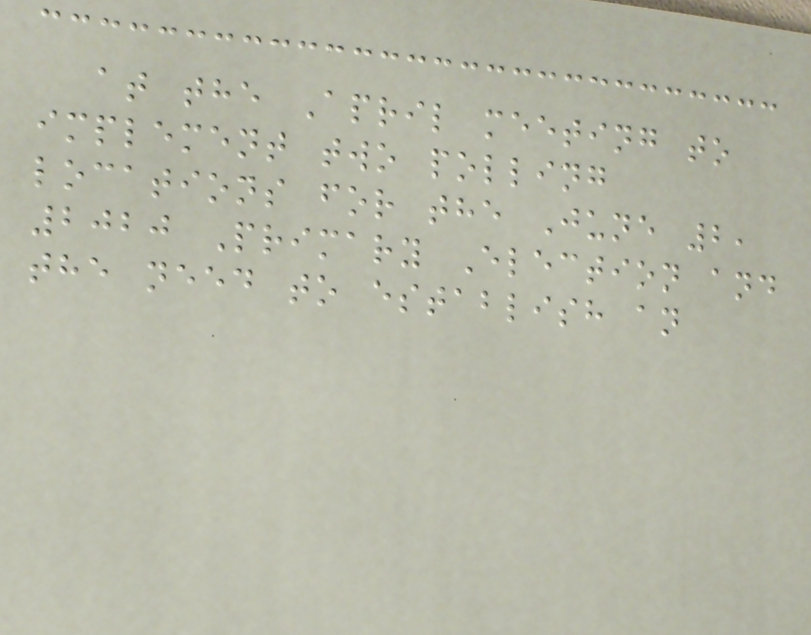at the April meeting to
implement two polling
locations for the June 2,
2020 Primary Election and
the need to establish an
